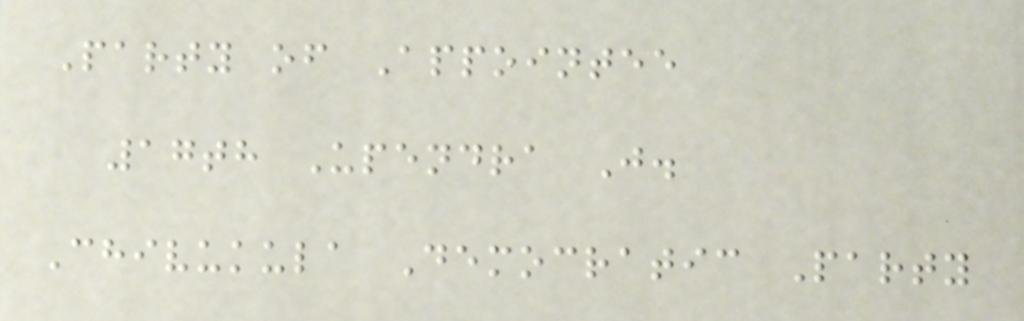Party of Appointee
17th Upendra J.
Chivukula Democratic Party
